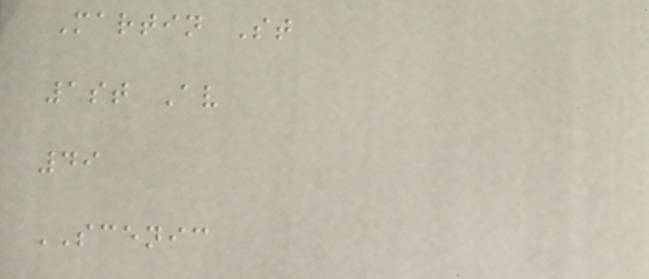Martin St
1st Av
49
SCENIC
